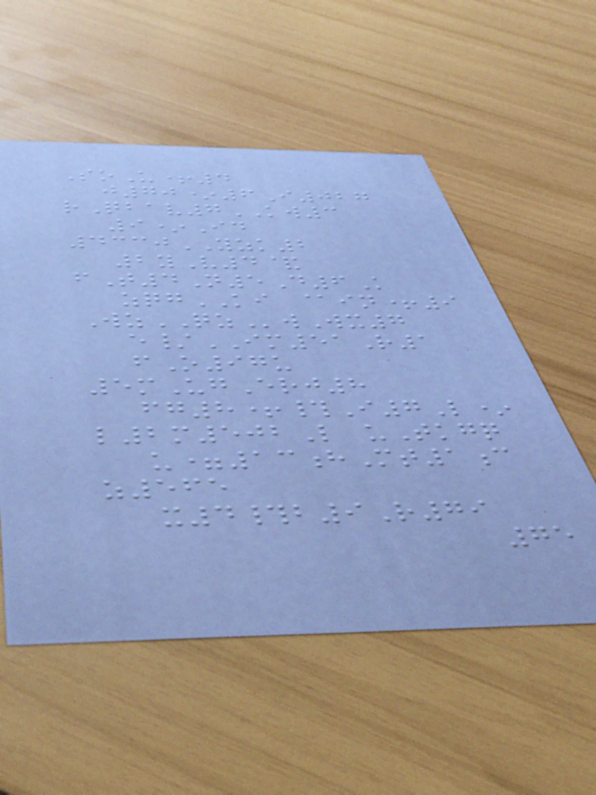SoU+4
j70*6I027
rQbav7KW3
9*Id
4330YZK2
2yV4&
fT4N5D6K
zqgKI @in+9
WzQZwWx7
e/IM51R1
fO97u
5mUgErj8
fg8+#I7L*
l2m502L uTkgq
u=13hMt1c
z565
x4#b9R79
75
